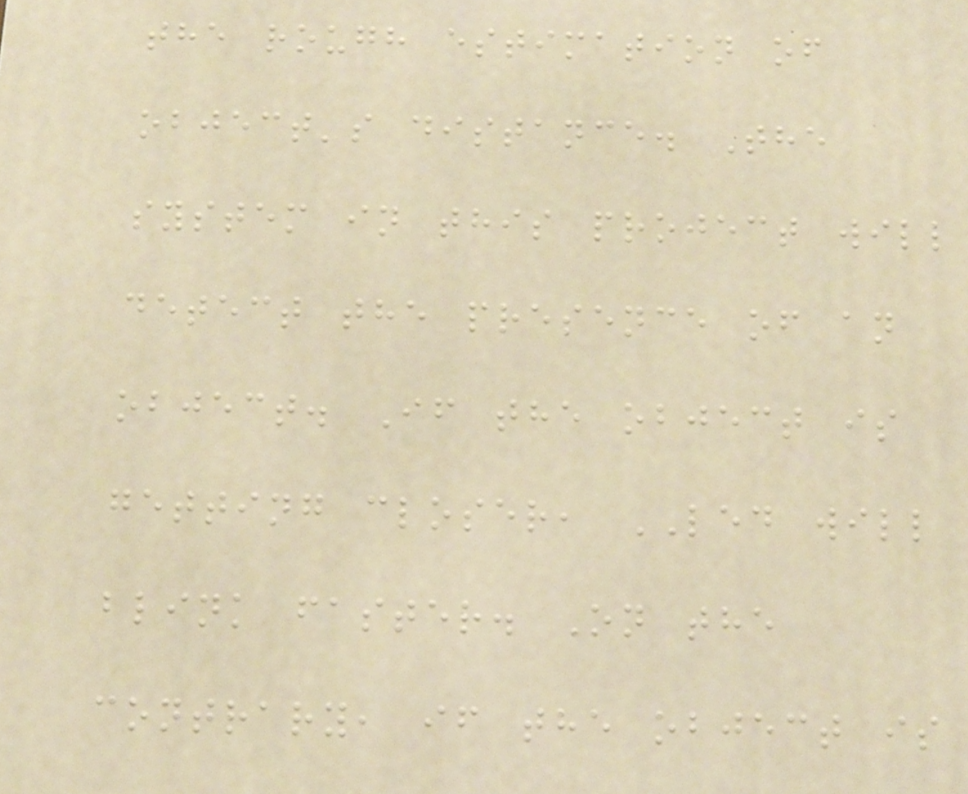the rough estimation of
object's distance. The
system in this project will
detect the presence of an
object. If the object is
getting closer, LED will
blink faster. On the
contrary, if the object is
